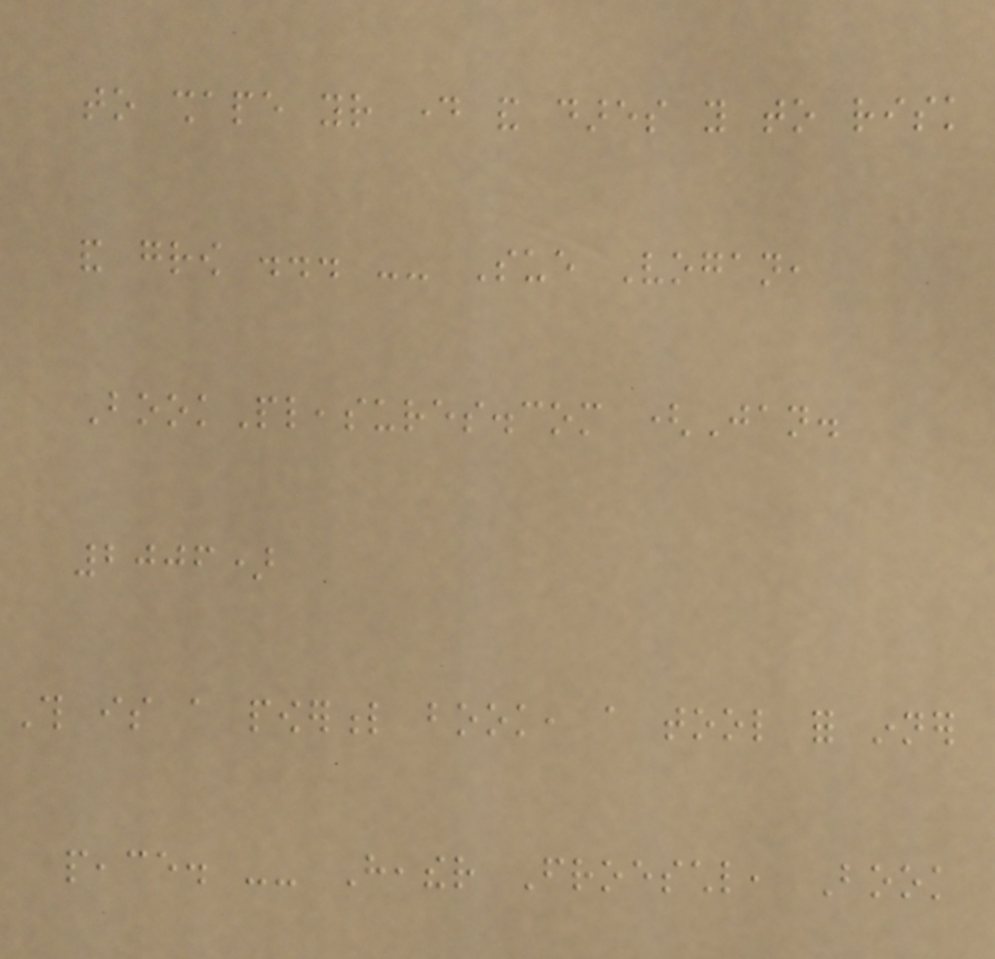to shape your day and dares you to risk
and grow ... -- Sue Vogan,
BookPleasures.com (Jan.
2006)
This is a powerful book, a tool for inner
peace. -- Heather Froeschl, Book
